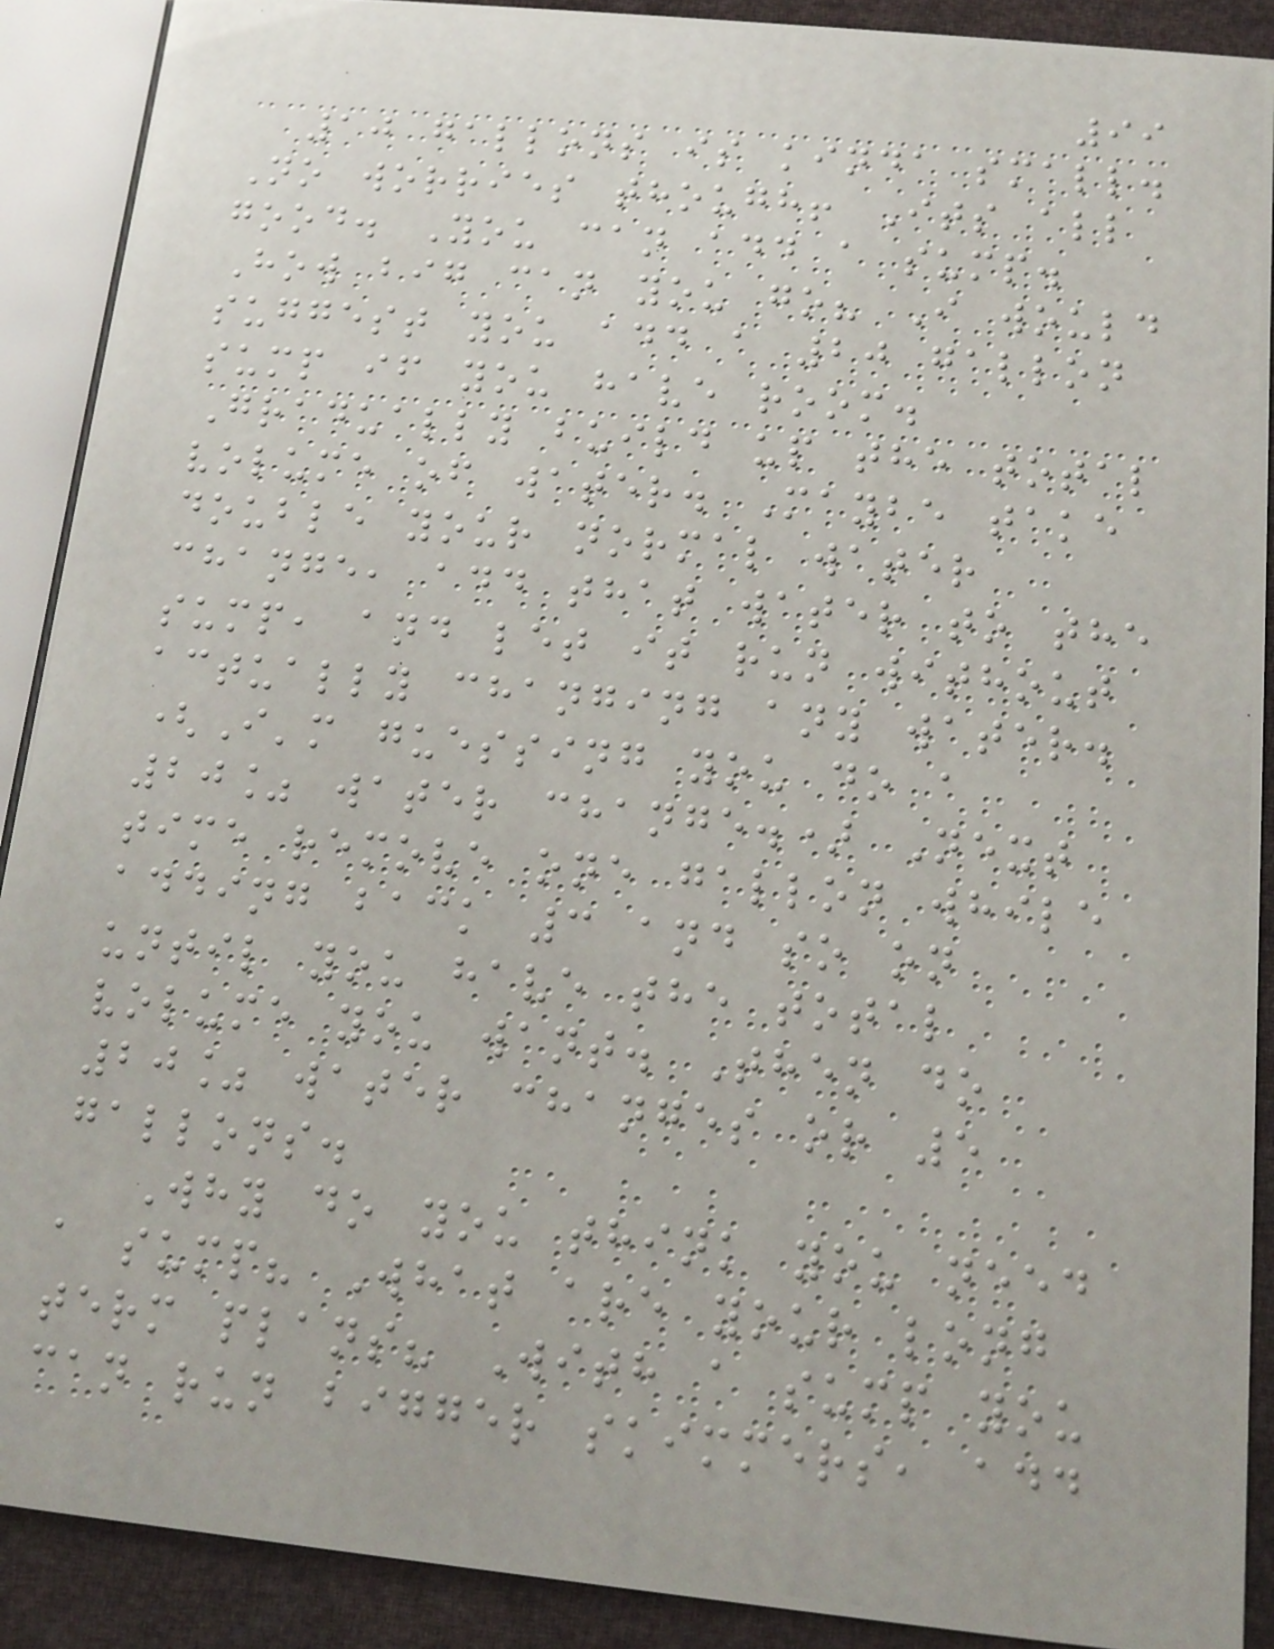99
10 gallons is kinda small.
No worries though! Its all
good. You can add a sump.
How big can you go? I would
suggest you add a 20 gallon
sump if you have room.
Gradually build up the total
volume of water. Maybe take
double your normal water
change, add that water to the
sump, and let it run without
actually changing any water.
(I'm guessing you do a
20% water change.) Next
time remove one gallon while
adding back 3 and so on
until you have the total
volume you want. Then do
20% water changes or 5
gallons.
Why do you think you need
a sump? What are your long
term plans? With a sump you
can run bigger skimmers, add
